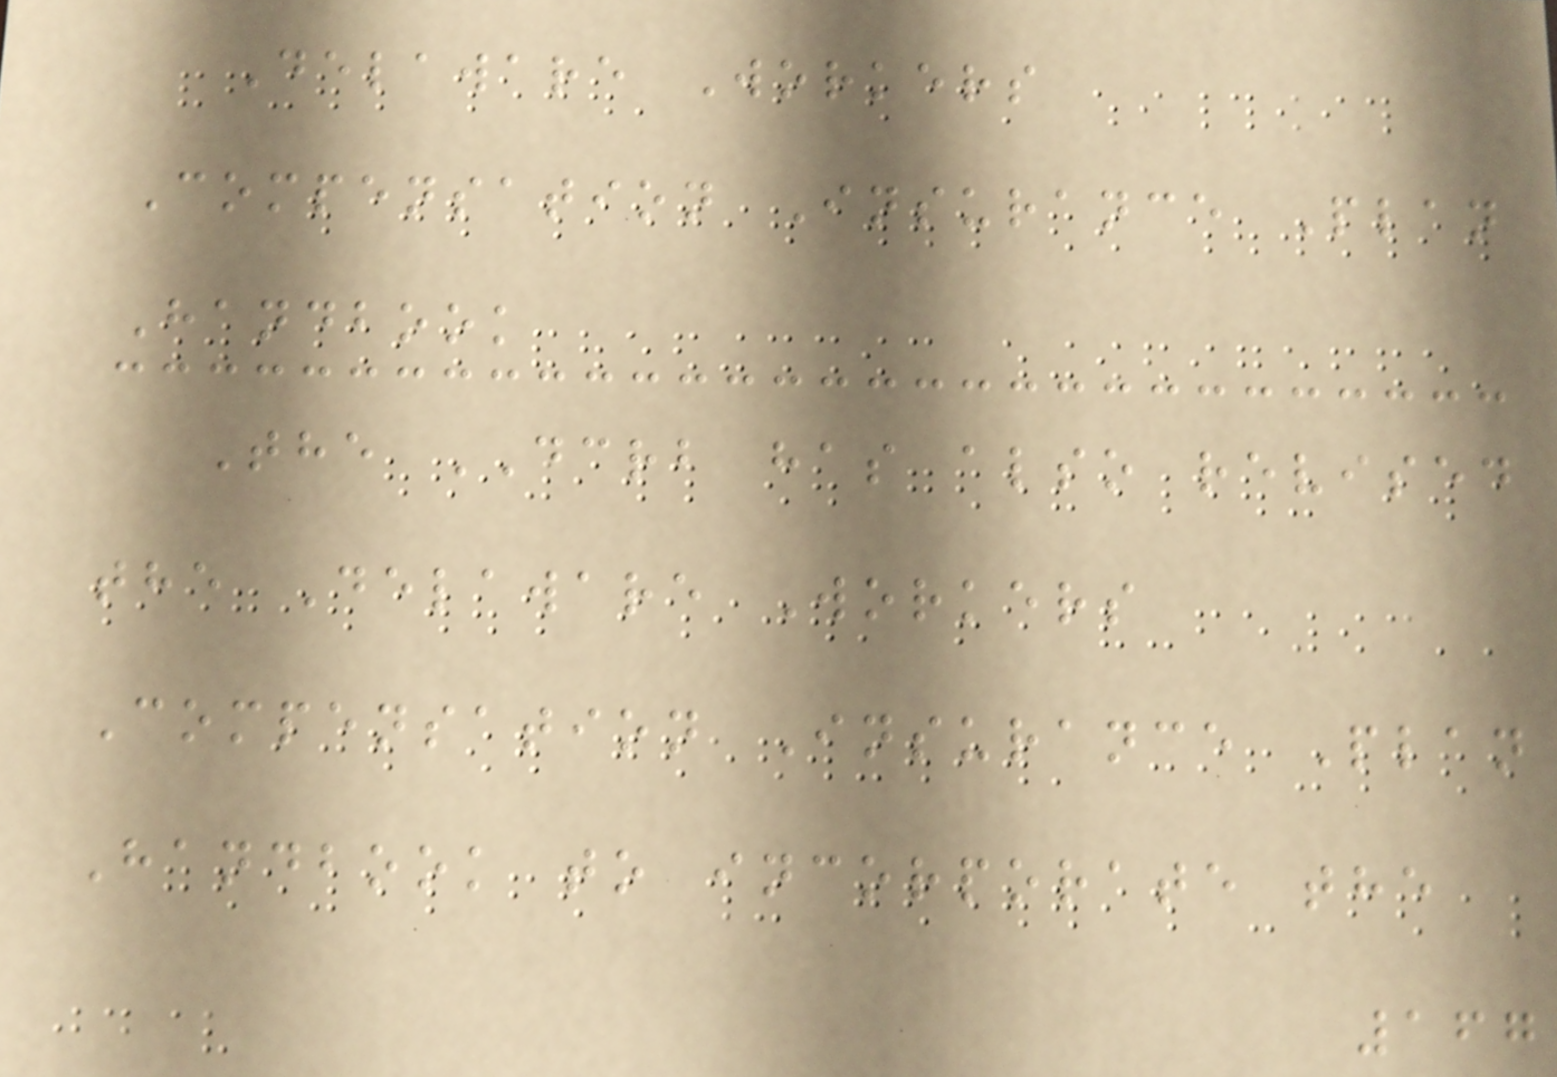Delaware Workers
Compensation Insurance Plan
Handbook
The DCRB has also revised
the Delaware Workers
Compensation Insurance Plan
Handbook to incorporate the
167
